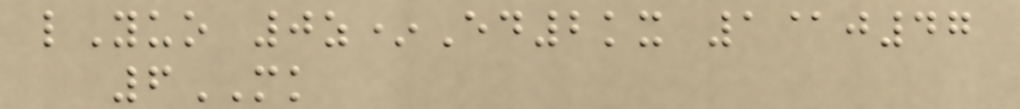lYuo 0z*Ed2kx 1@j47
6MK
